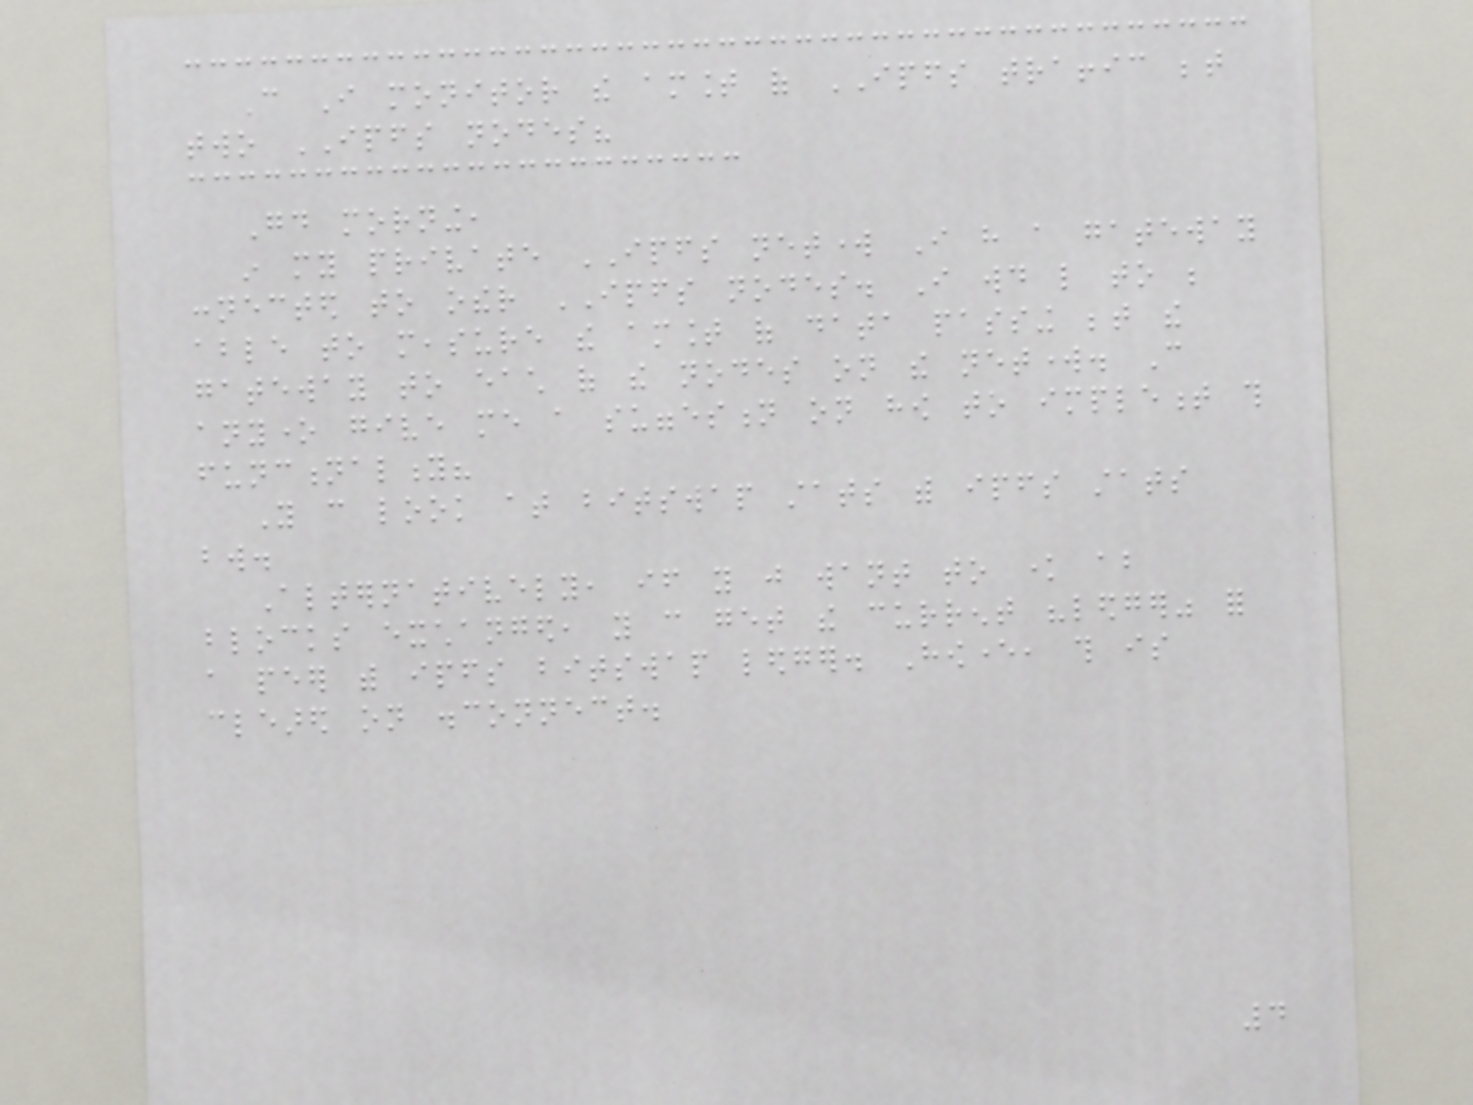Can I monitor the amount of IPFS traffic between
two IPFS nodes?
Good morning,
in my private IPFS network I have a gateway
connected to other IPFS nodes. I would like to be
able to measure the amount of data passing between the
gateway to each of the nodes on the network. Can
anyone give me a suggestion on how to implement this
functionality?
You can look at bitswap stats with ipfs stats
bw.
Alternatively, if you just want to know about
blocks exchanged, you can get the current "ledger" for
a peer with ipfs bitswap ledger. However, this is
cleared on disconnect.
4
